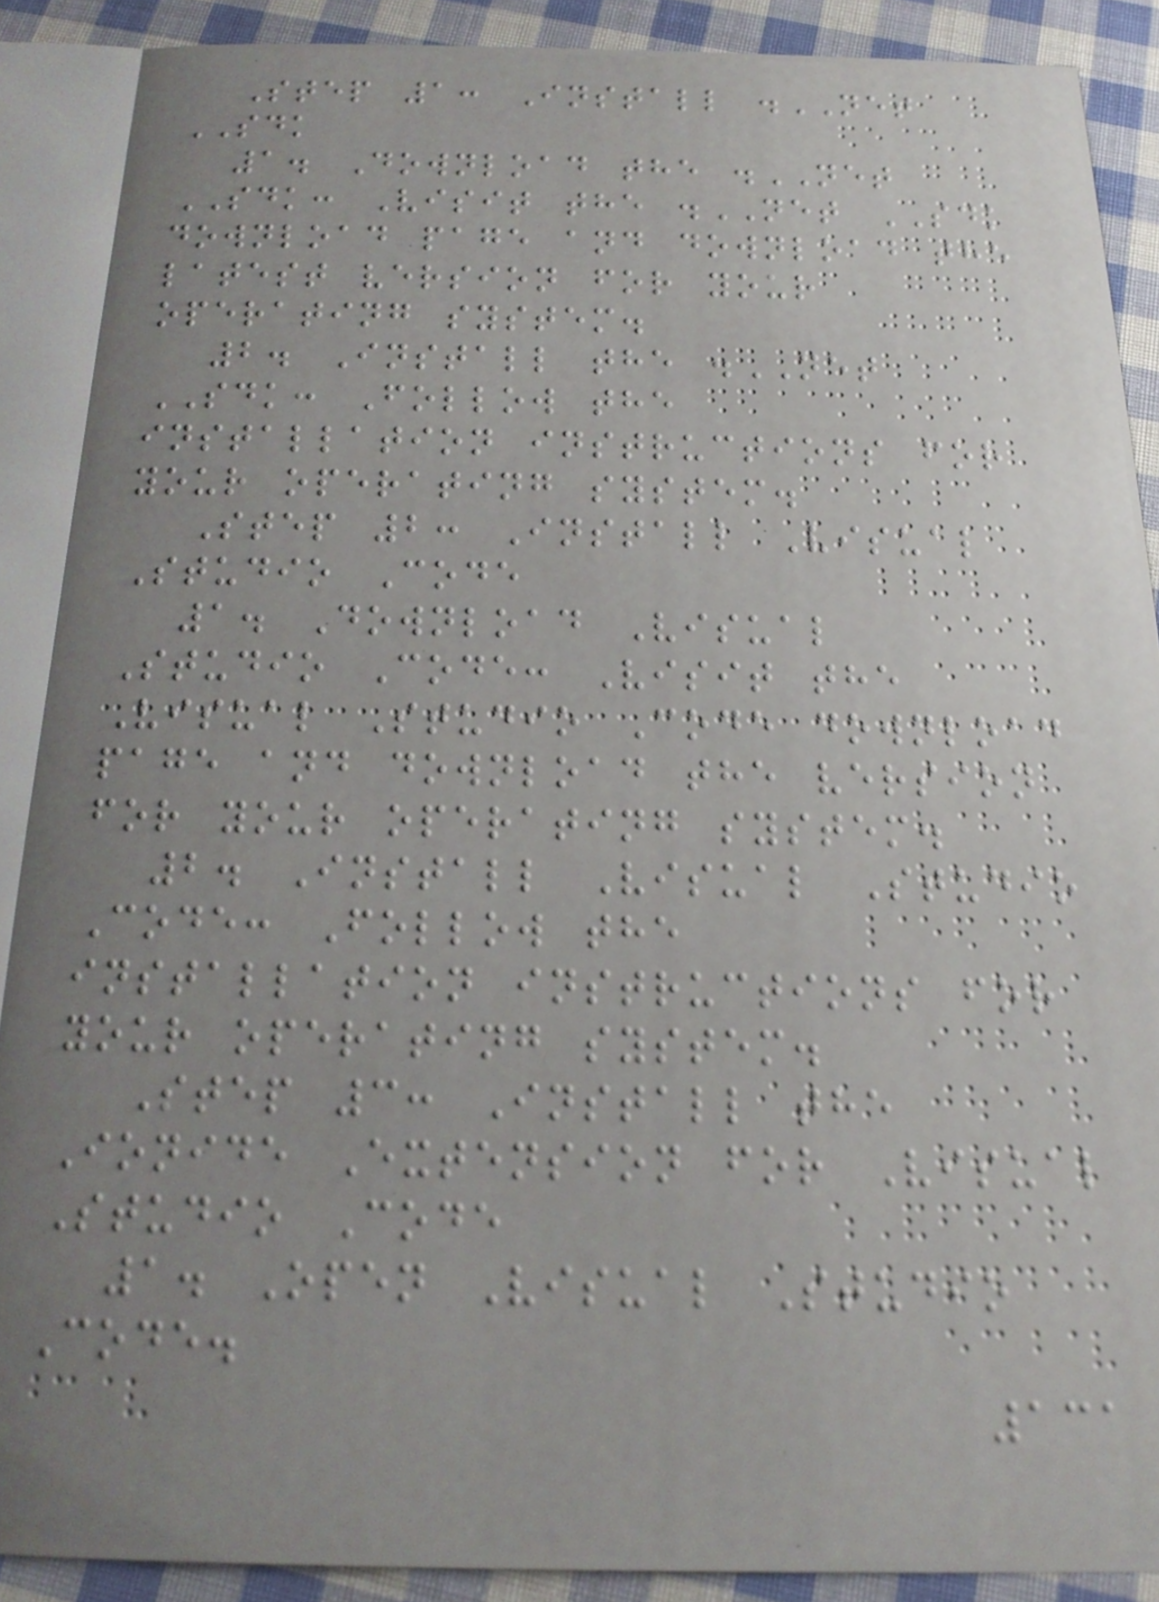Step 1: Install .NET
SDK
1. Download the .NET
SDK: Visit the .NET SDK
download page and download the
latest version for your
operating system.
2. Install the .NET
SDK: Follow the
installation instructions for
your operating system.
Step 2: Install Visual
Studio Code
1. Download Visual
Studio Code: Visit the
Visual Studio Code download
page and download the version
for your operating system.
2. Install Visual Studio
Code: Follow the
installation instructions for
your operating system.
Step 3: Install the
Ionide Extension for Visual
Studio Code
1. Open Visual Studio
Code.
131
